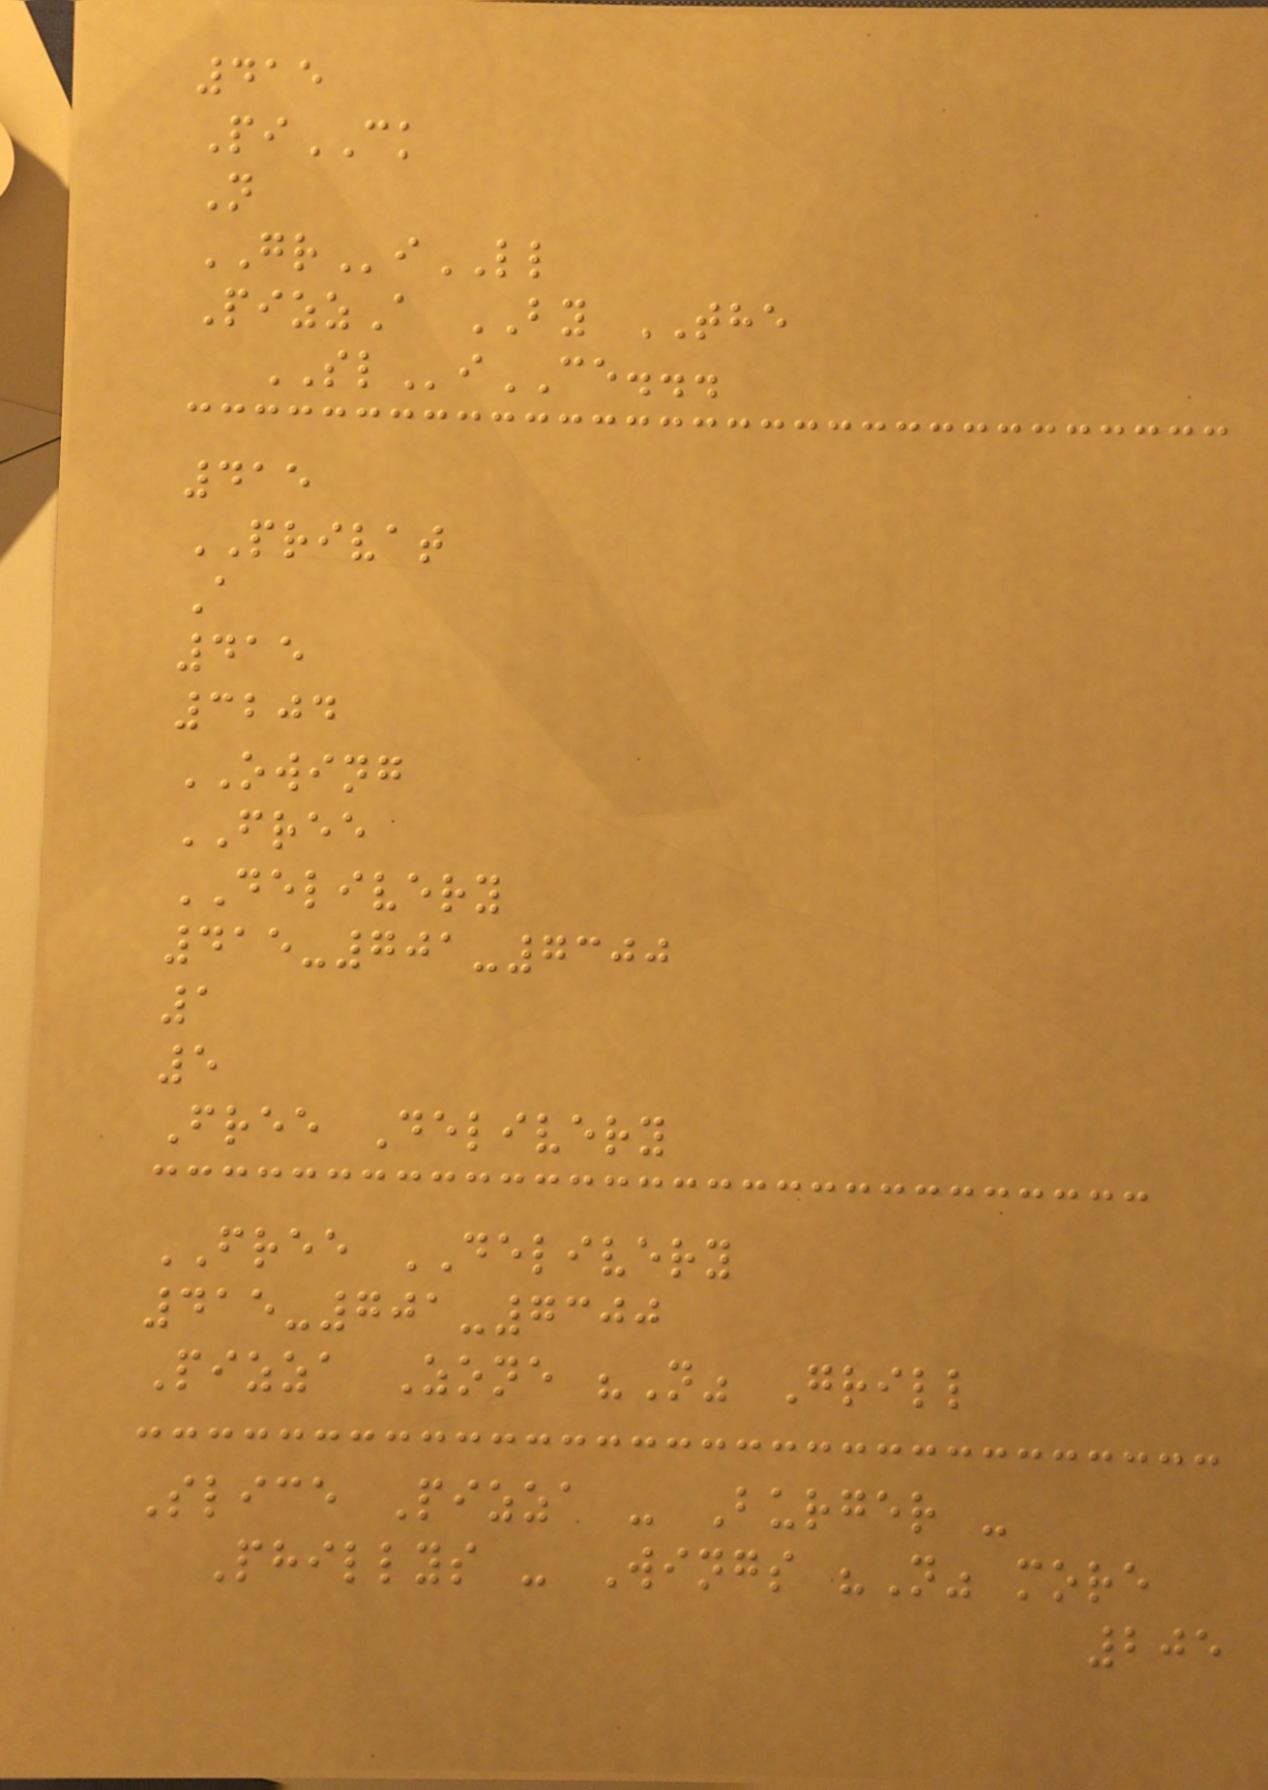415
PiCK
N
GRiLL
PizzA BY THE
SLiCE...
415
PRIVAT
A
415
3204
OWING
FREE
DELIVERY
415-701-7300
1
5
Free Delivery
FREE DELIVERY
415-701-7300
Pizza Zone "N" Grill
Slice Pizza - Burger -
Phillys - Wings "N" more
205
